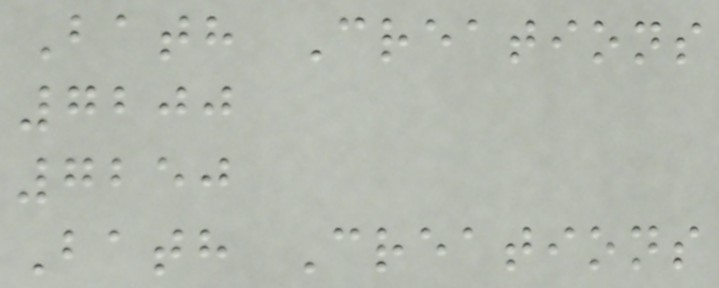Bath Creations
7200
7250
Bath Creations
